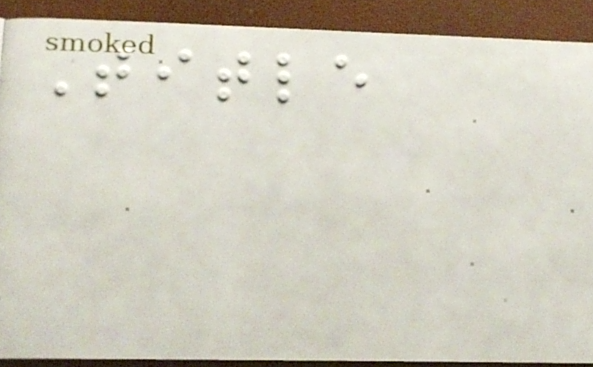Title
